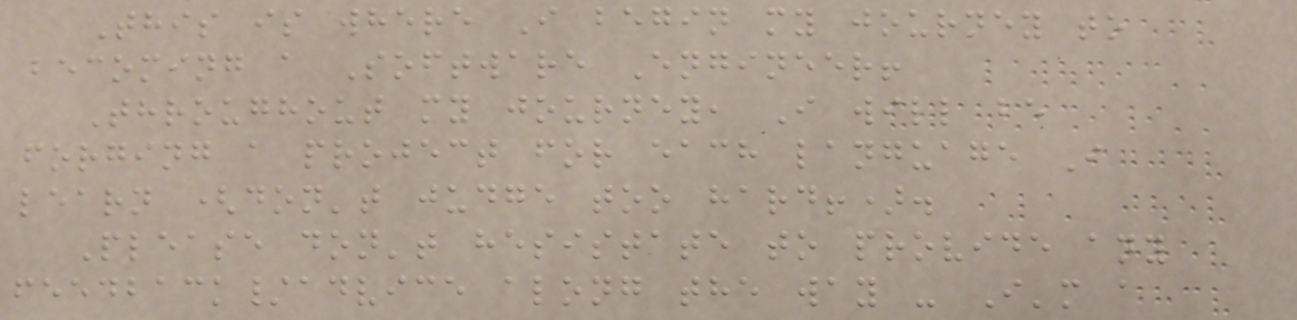This is where I begin my journey to
becoming a Software Engineer!
Throughout my journey, I will be
forging a project for each language I
learn (don't judge too hard!).
Please don't hesistate to provide any
feedback/advice along the way - I'm a
